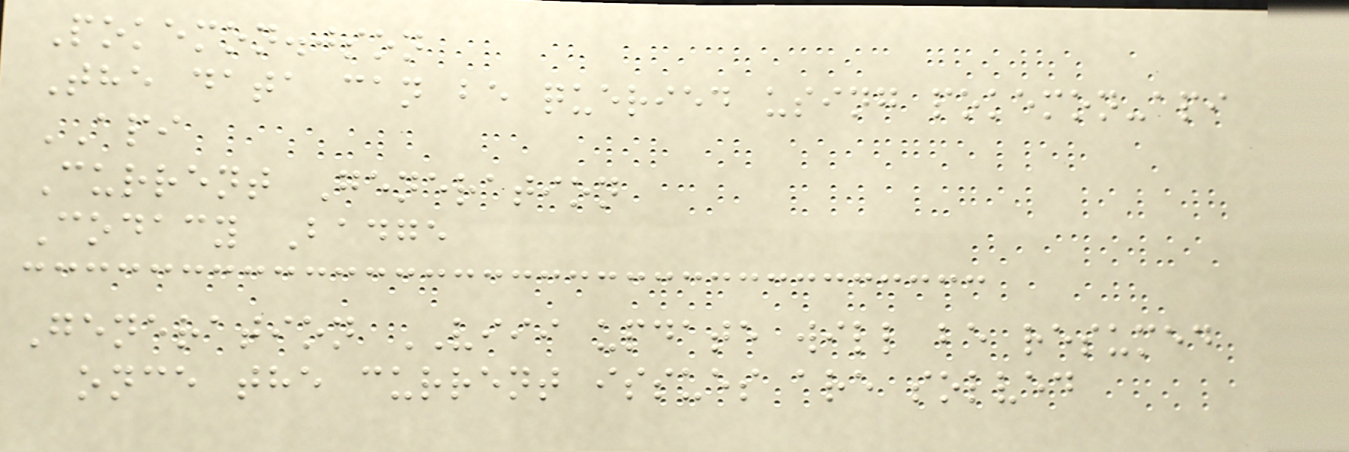Pokemon.json
The data can be queried using pokemon-api
API
Current Generation
Codacy Badge
Generation VIII update will be resumed
once the current issues are solved
